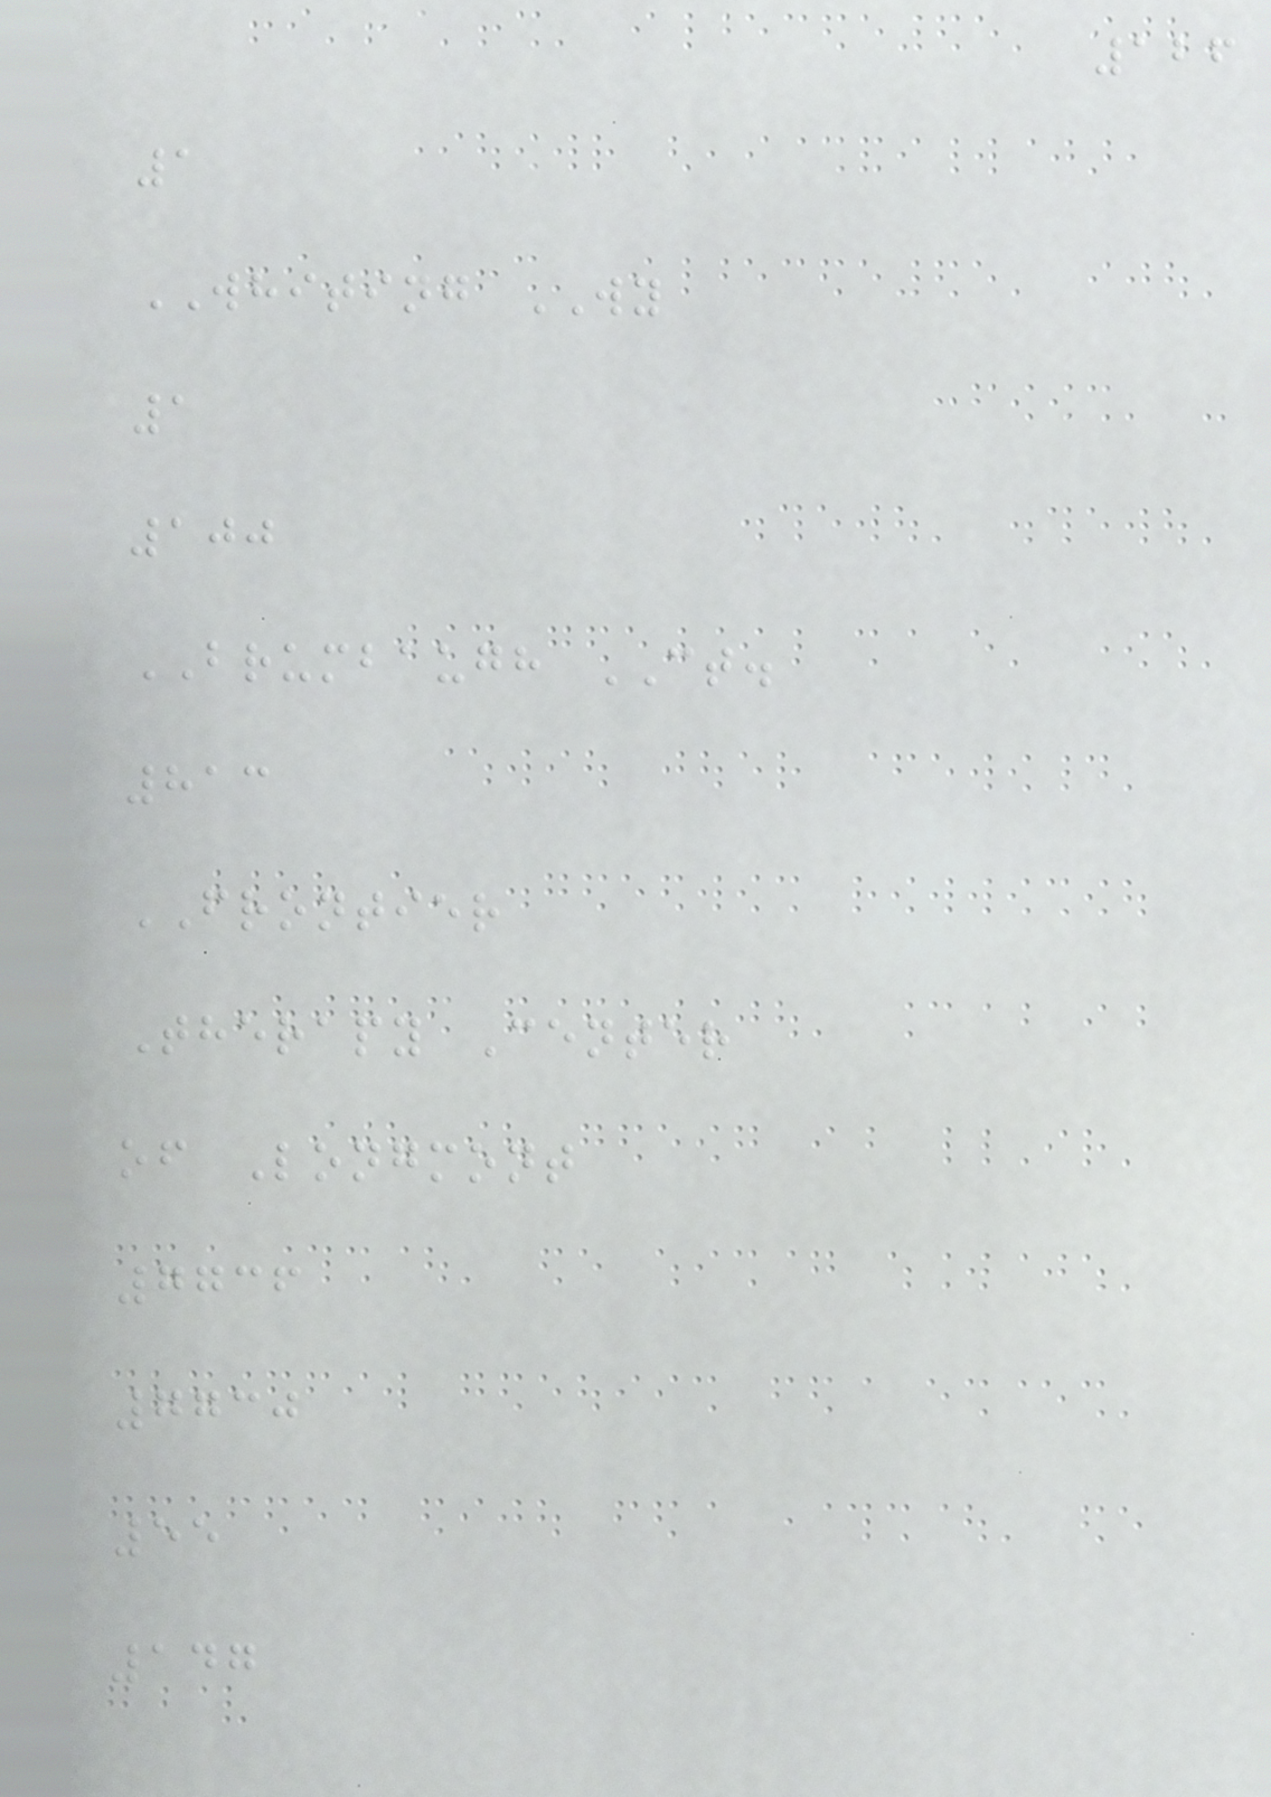126
1
WHITING WY
1
100
BRUMBAUGH CT.
813
FRONTIER
Therapy Center
of Longmont
7736
7730
55
147
